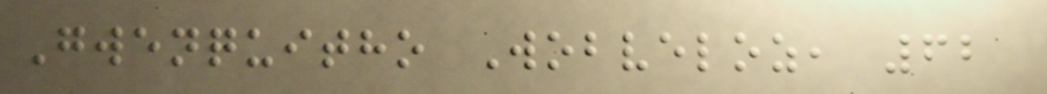Gwenquitho Wobveloz, 62
